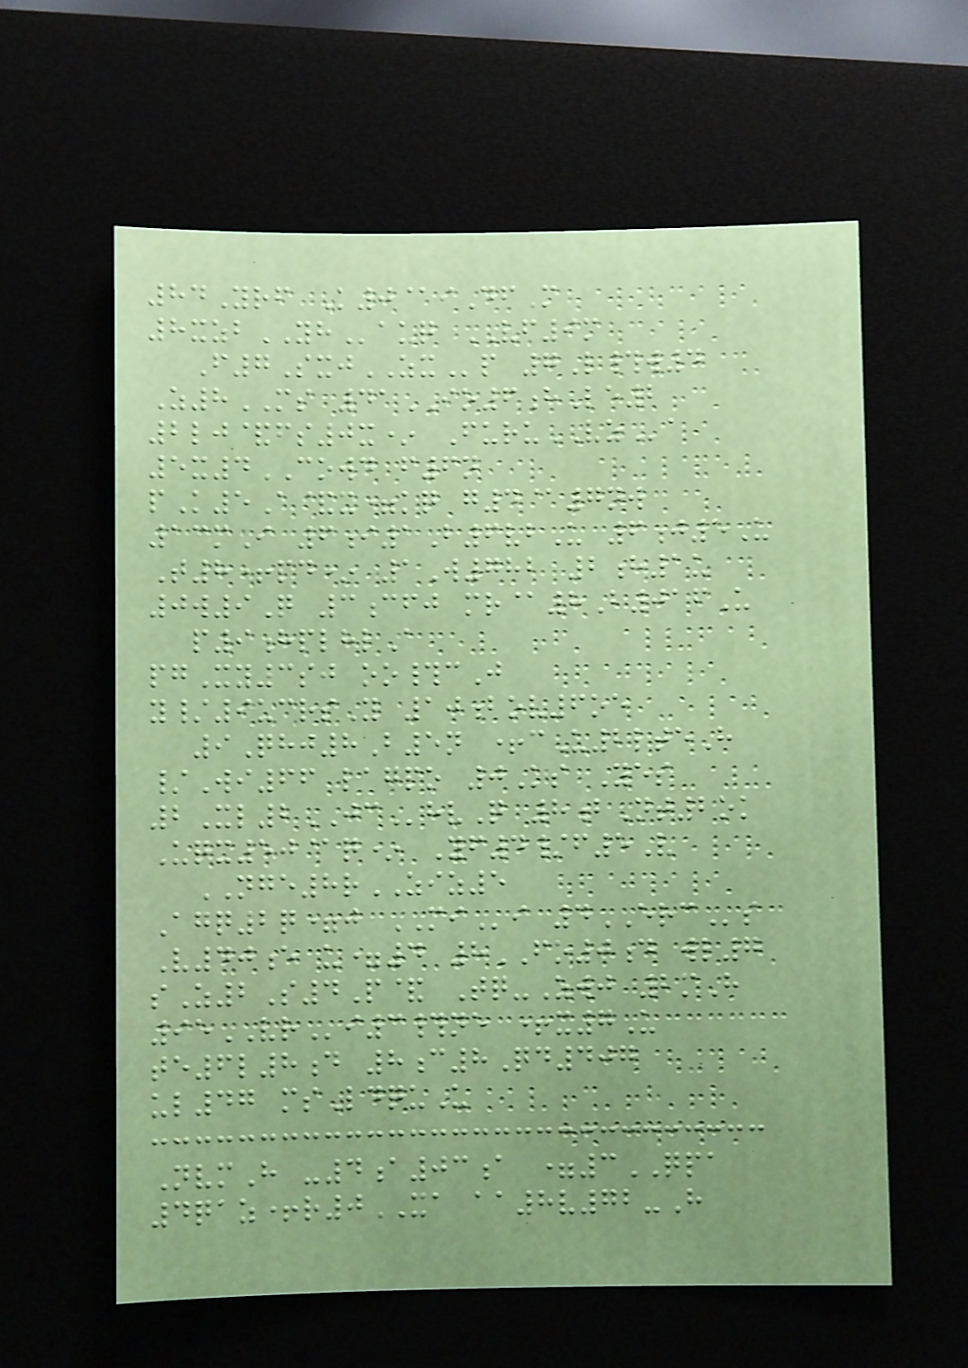84Yrf K0@iDfM
8xzbYHauq VF9m
F7SxjZXp 7L#w4
Z8MS 41IO6hLe2
2lj&fs0x* FuruVZa
5x4COWD f6n
pK5A&x=kq g4@7nw
13mI 6i1B6vbU 6j5U
T8+pd* 1W782 2h1u
0w9Q 3cfj mr@8B016U
p9hplhlA
pgXy3sj oo#cJ
y/9ucrsY 10bov6oe
9Qhj8B5n +cU2lteH
/Wi66 lagpo 0Ks Yes
2Xl2JChvQ 8bNt2ok
Uqx50@q* Yf4/f5V
NGE8rZIZ5
Agq2q=j MIi 4ERCs
V40e u=4 8FO0d wl7
sZ2S4P& Tq-Zwj 2mH
95VRi3#ne +x7U
te6l8d 8c8Qd407
ul47 msLdquU
NvmH -4a03a =3QPA
4qaz+r0XA aa8v72-H
